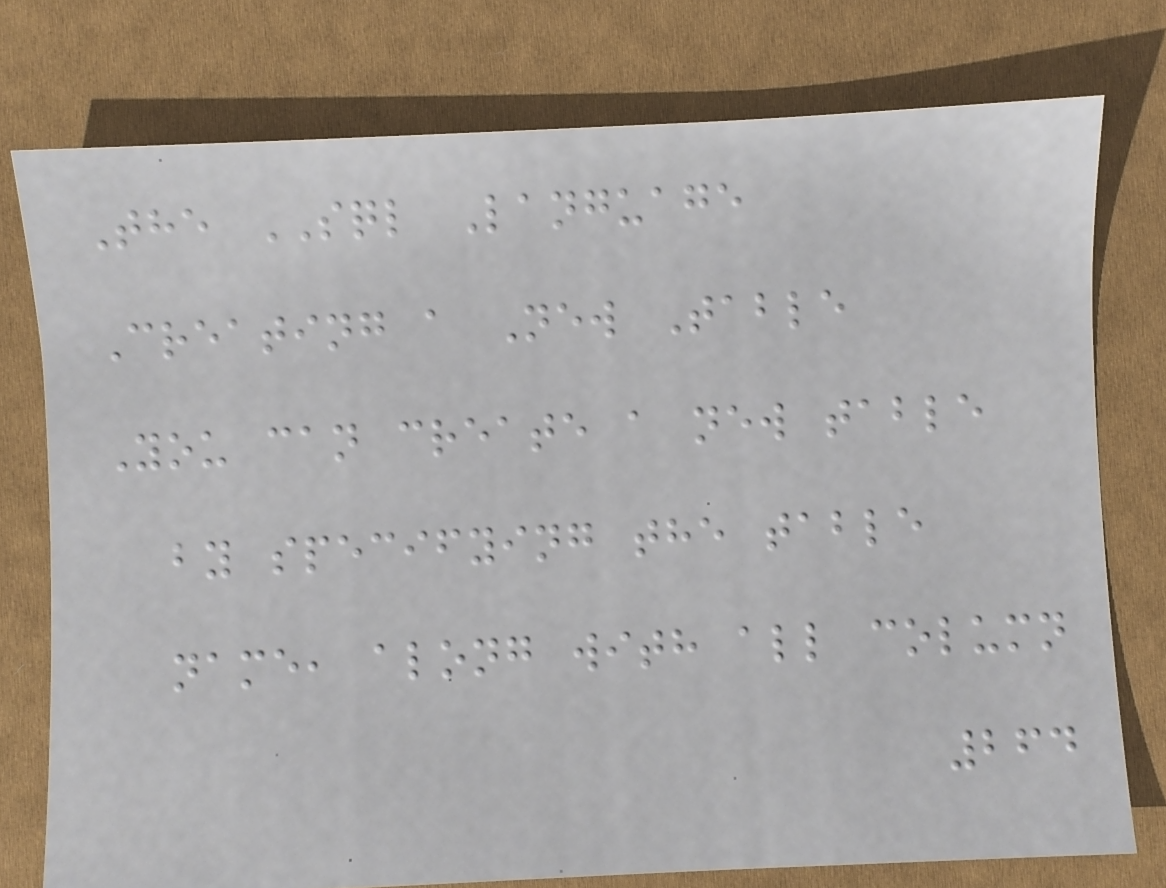The SQL Language
Creating a New Table
You can create a new table
by specifying the table
name, along with all column
264
